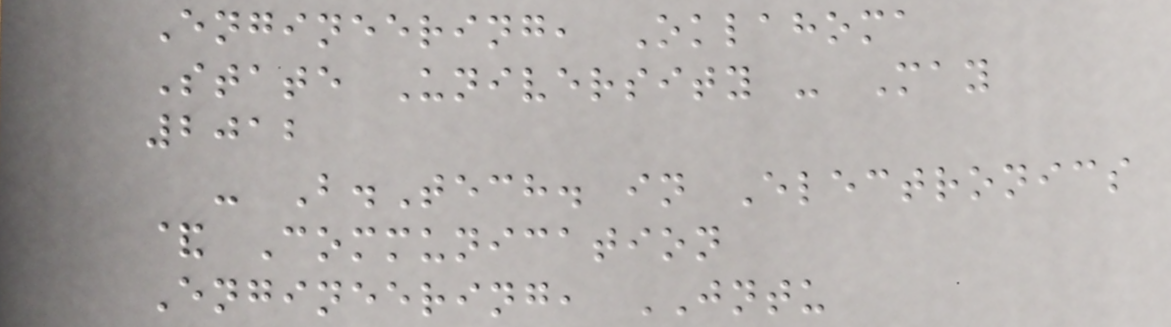Engineering, Oklahoma
State University - May
2012
- B.Tech. in Electronics
& Communication
Engineering, JNTU
